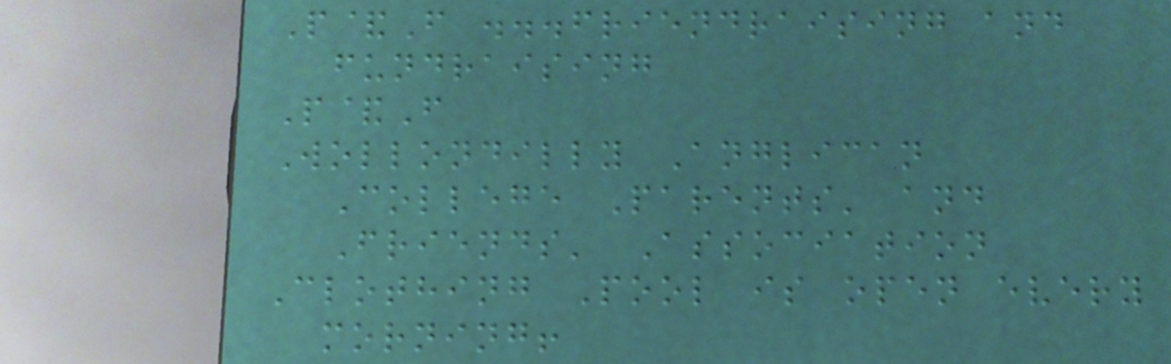P&F ...friendraising and
fundraising
P&F
Wollondilly Anglican
College Parents' and
Friends' Association
Clothing Pool is open every
morning!
